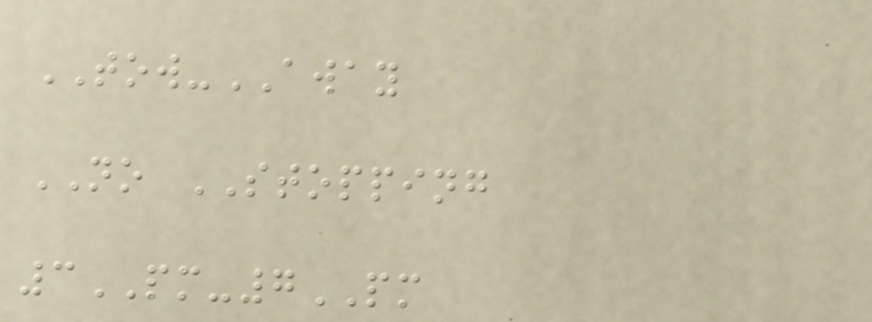TOW-AWAY
NO STOPPING
3PM-7PM
